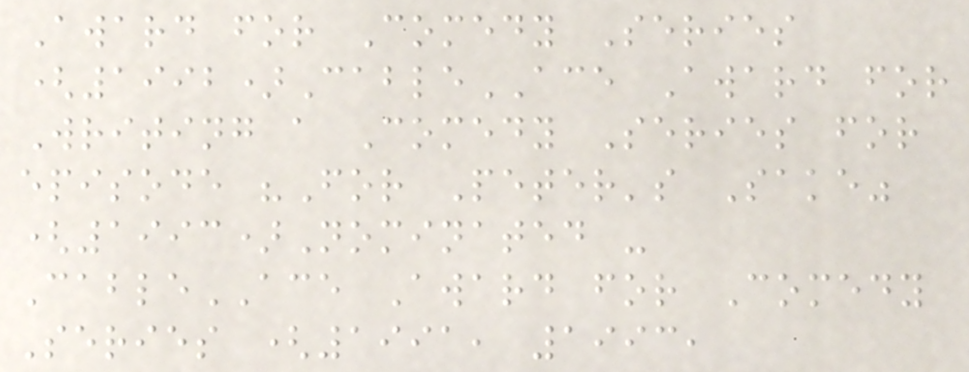Award for Comedy Series
(1992)CableACE Award for
Writing a Comedy Series for
episode "For Peter's Sake"
(1993)Nominated -
CableACE Award for Comedy
Series (1991, 1993,
